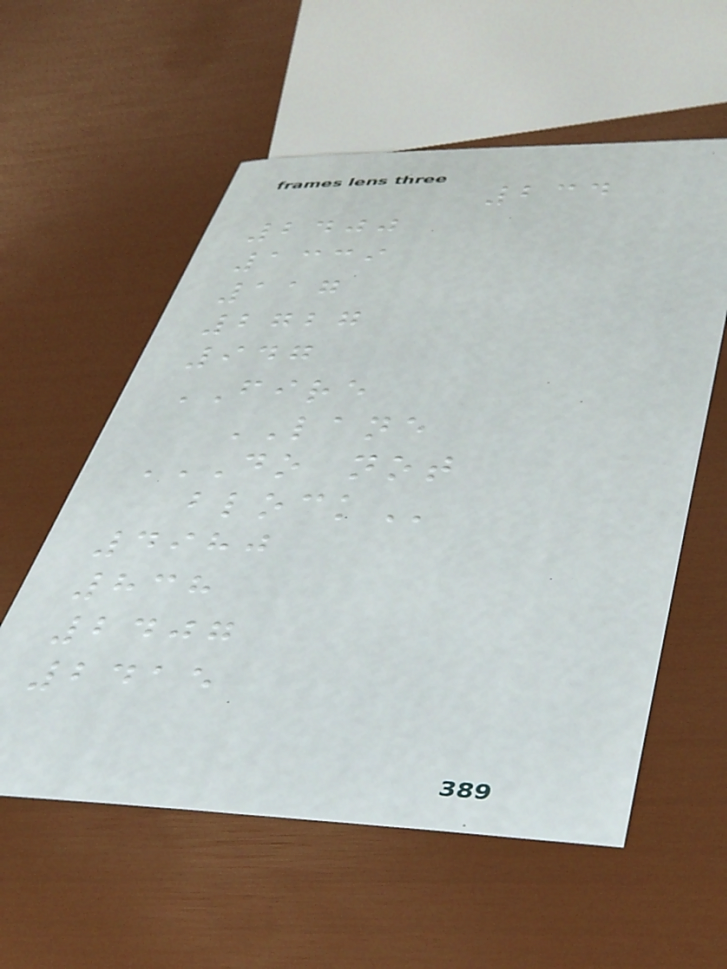234
2400
1339
117
2727
947
FIRE
LANE
DO NOT
BLOCK
4980
838
2407
2415
